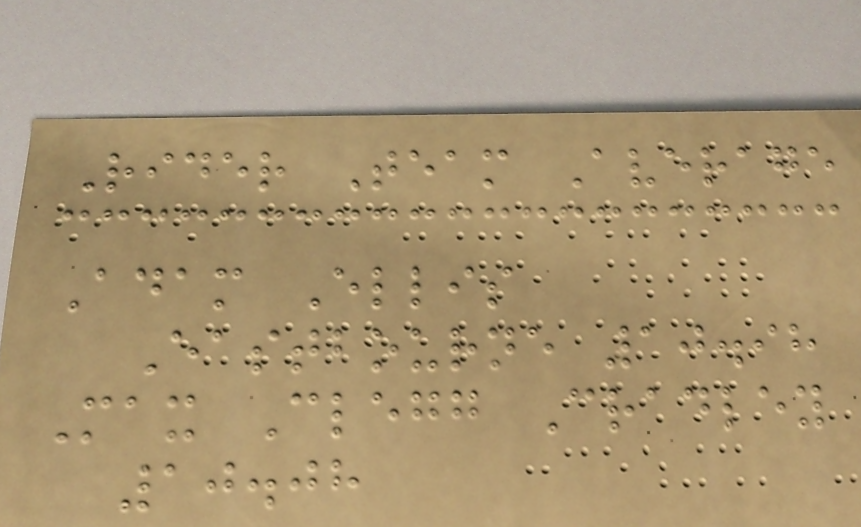Rider Team Average
Adam Ellis
Eastbourne 10.98
Max Clegg Cradley
10.08
